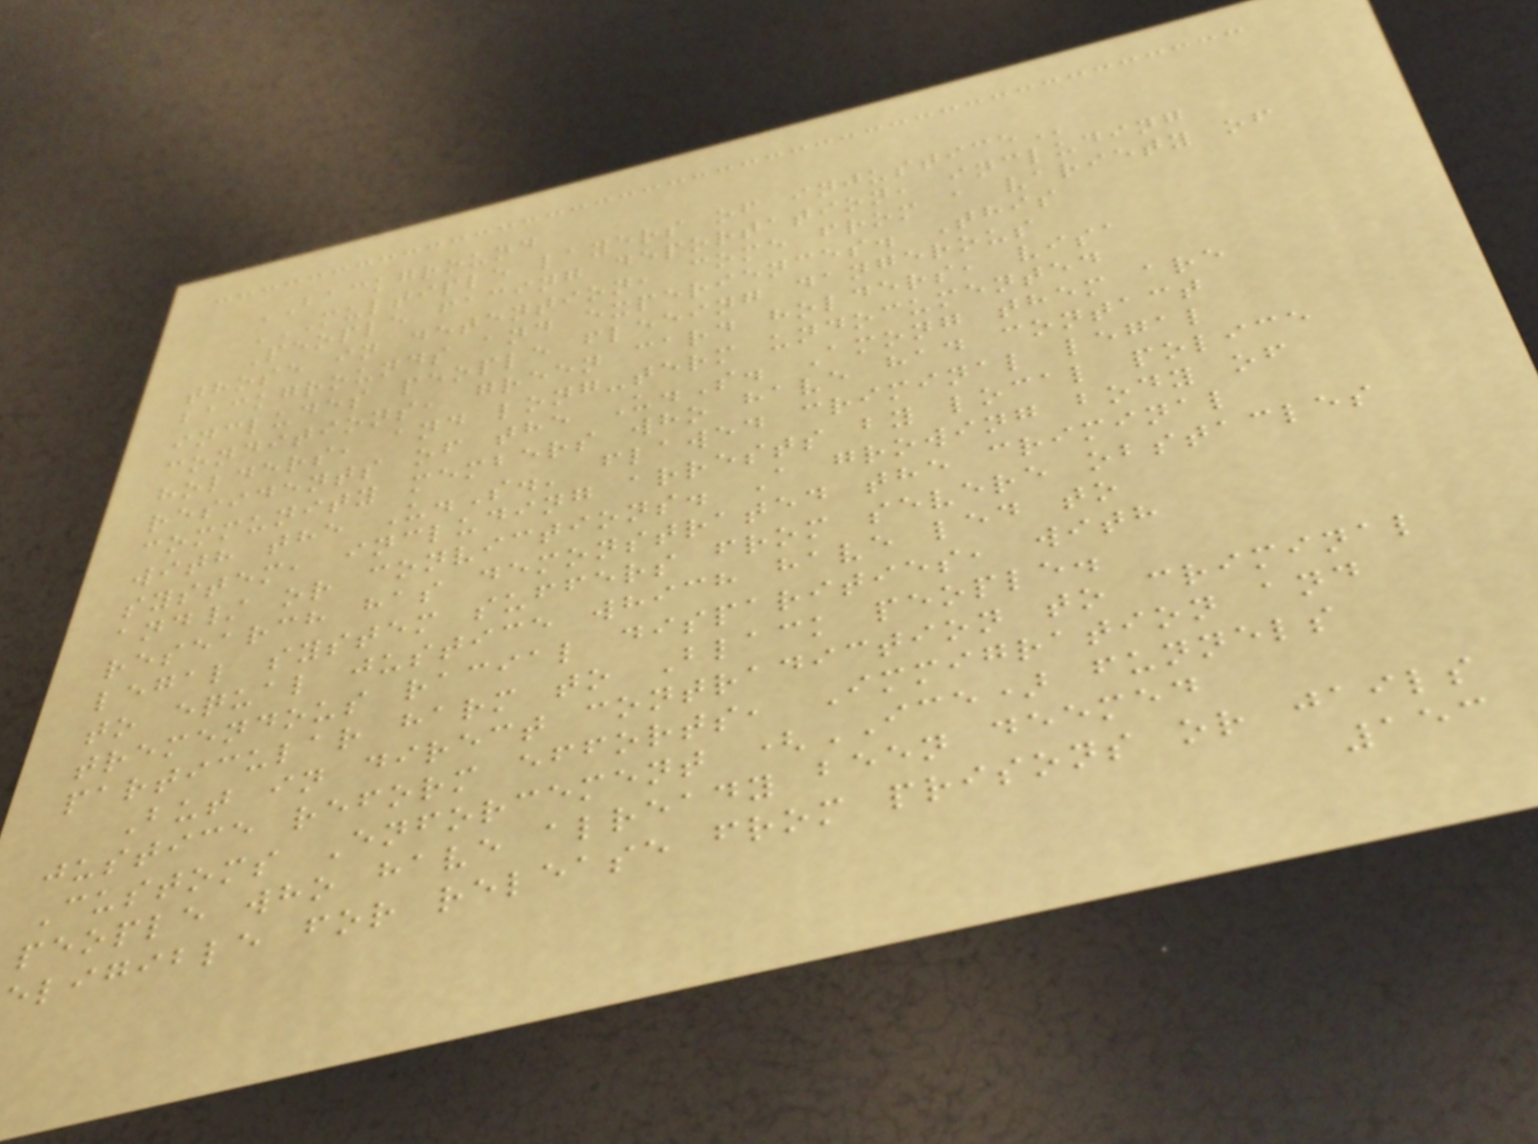BACKGROUND
MULTIPLE LAYERS OF INJUSTICE
People facing deportation, including
those in detention, come from a variety of
backgrounds and experiences. This
includes people fleeing dangerous
conditions, green card holders, visa
holders, and long-term undocumented
residents of the U.S. Among them are
community members who have had contact
with the U.S.' flawed criminal legal
system, including arrests by local police
and/ or convictions. A growing body of
research has demonstrated the criminal
legal system suffers from severe obstacles
to equal justice which have led to
tremendous racial disparities, with
particular harm to Black people.
But in direct contradiction to criminal
justice reform efforts, Immigration and
Customs Enforcement (ICE) funnels
people who have already been deemed
eligible for release from prisons or jails
153
